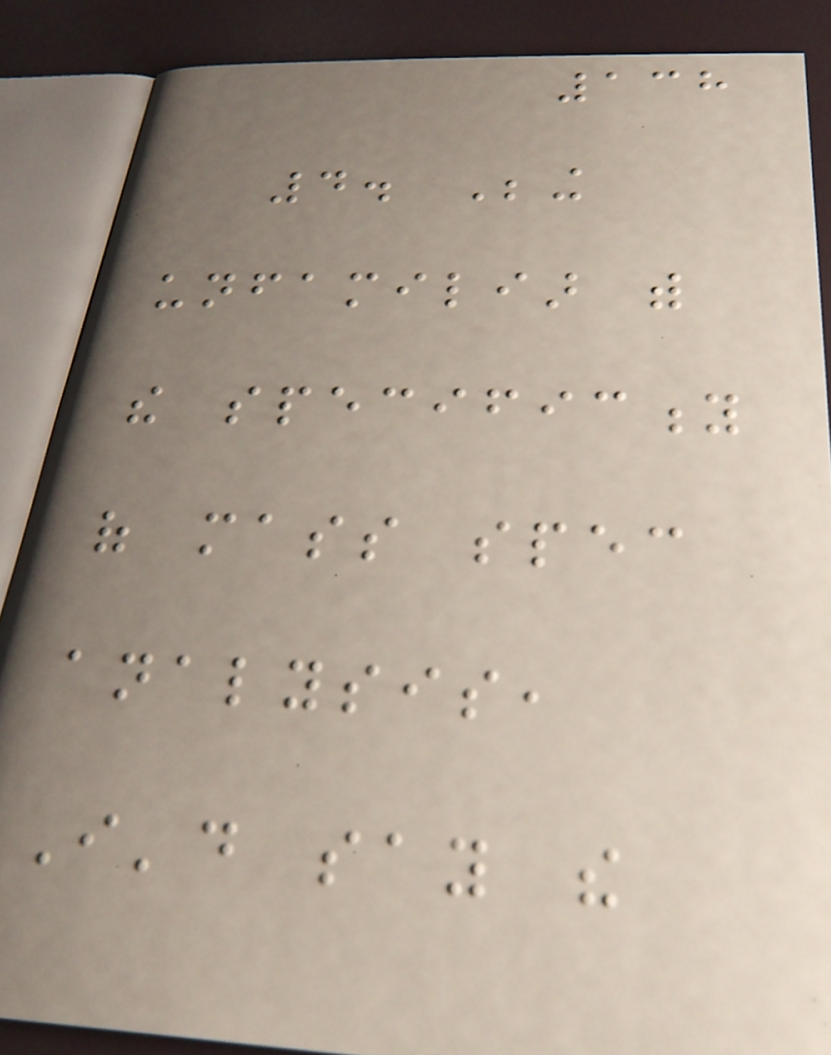138
4. Being
unfamiliar with
the specificity
of mass spec
analysis,
I'd say the
